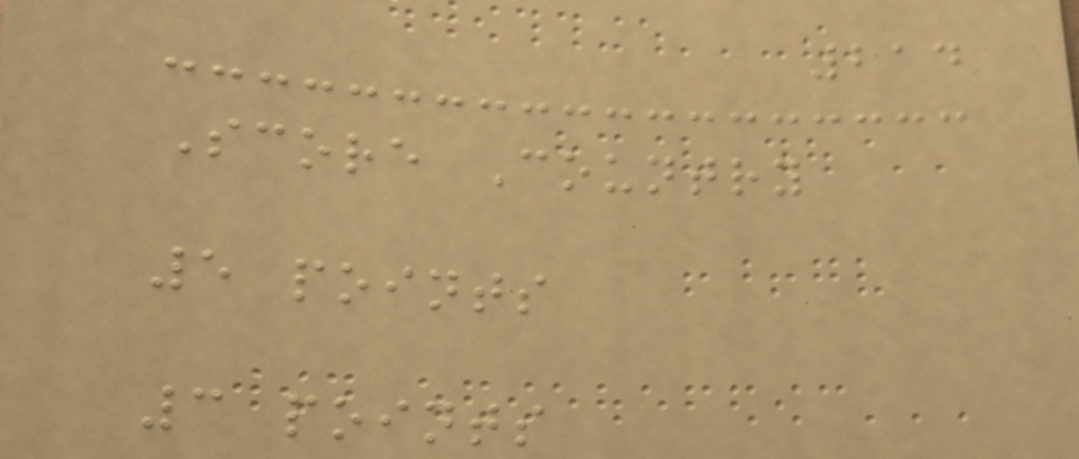214
Score Country
5 points
3 points
